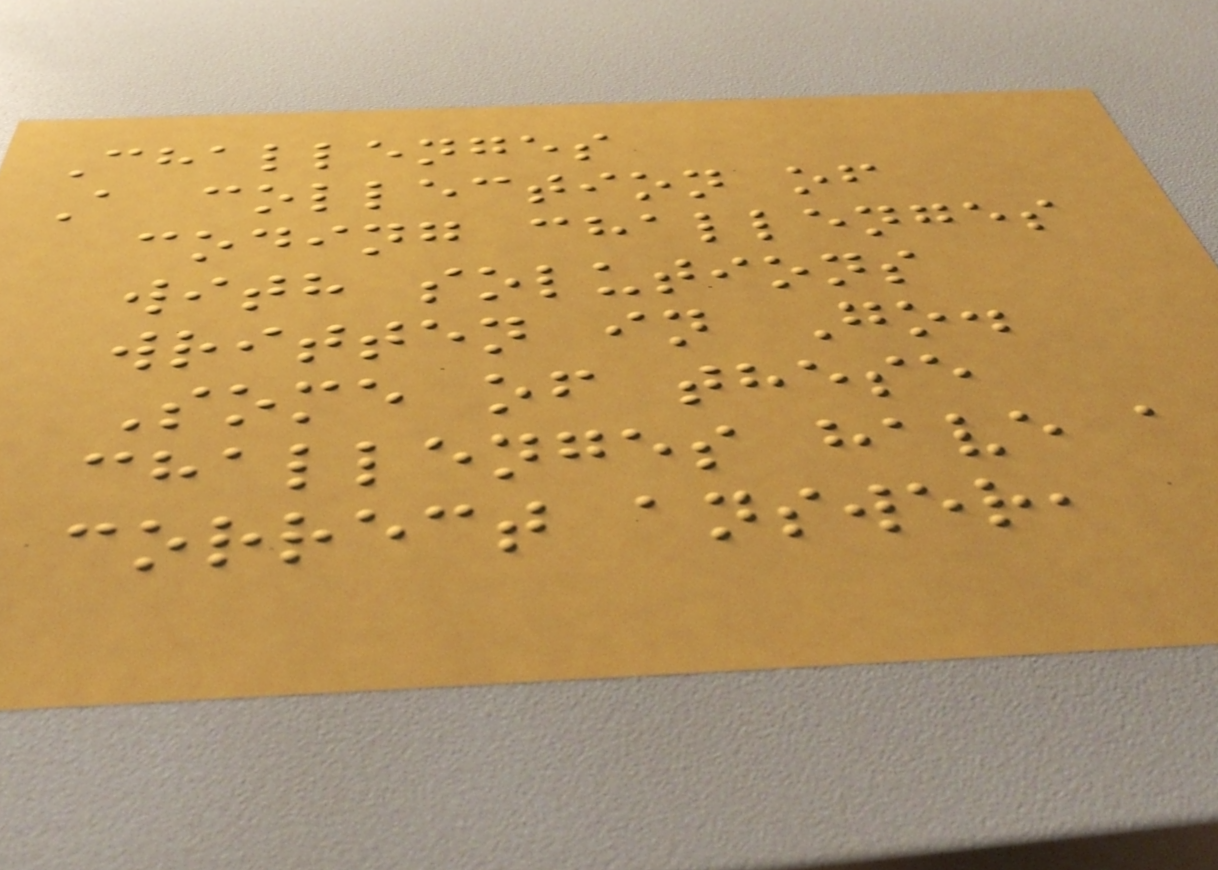Challenges
A collection of
coding challenges
with solutions
written in Go.
Some of these
challenges have a
correct answer,
